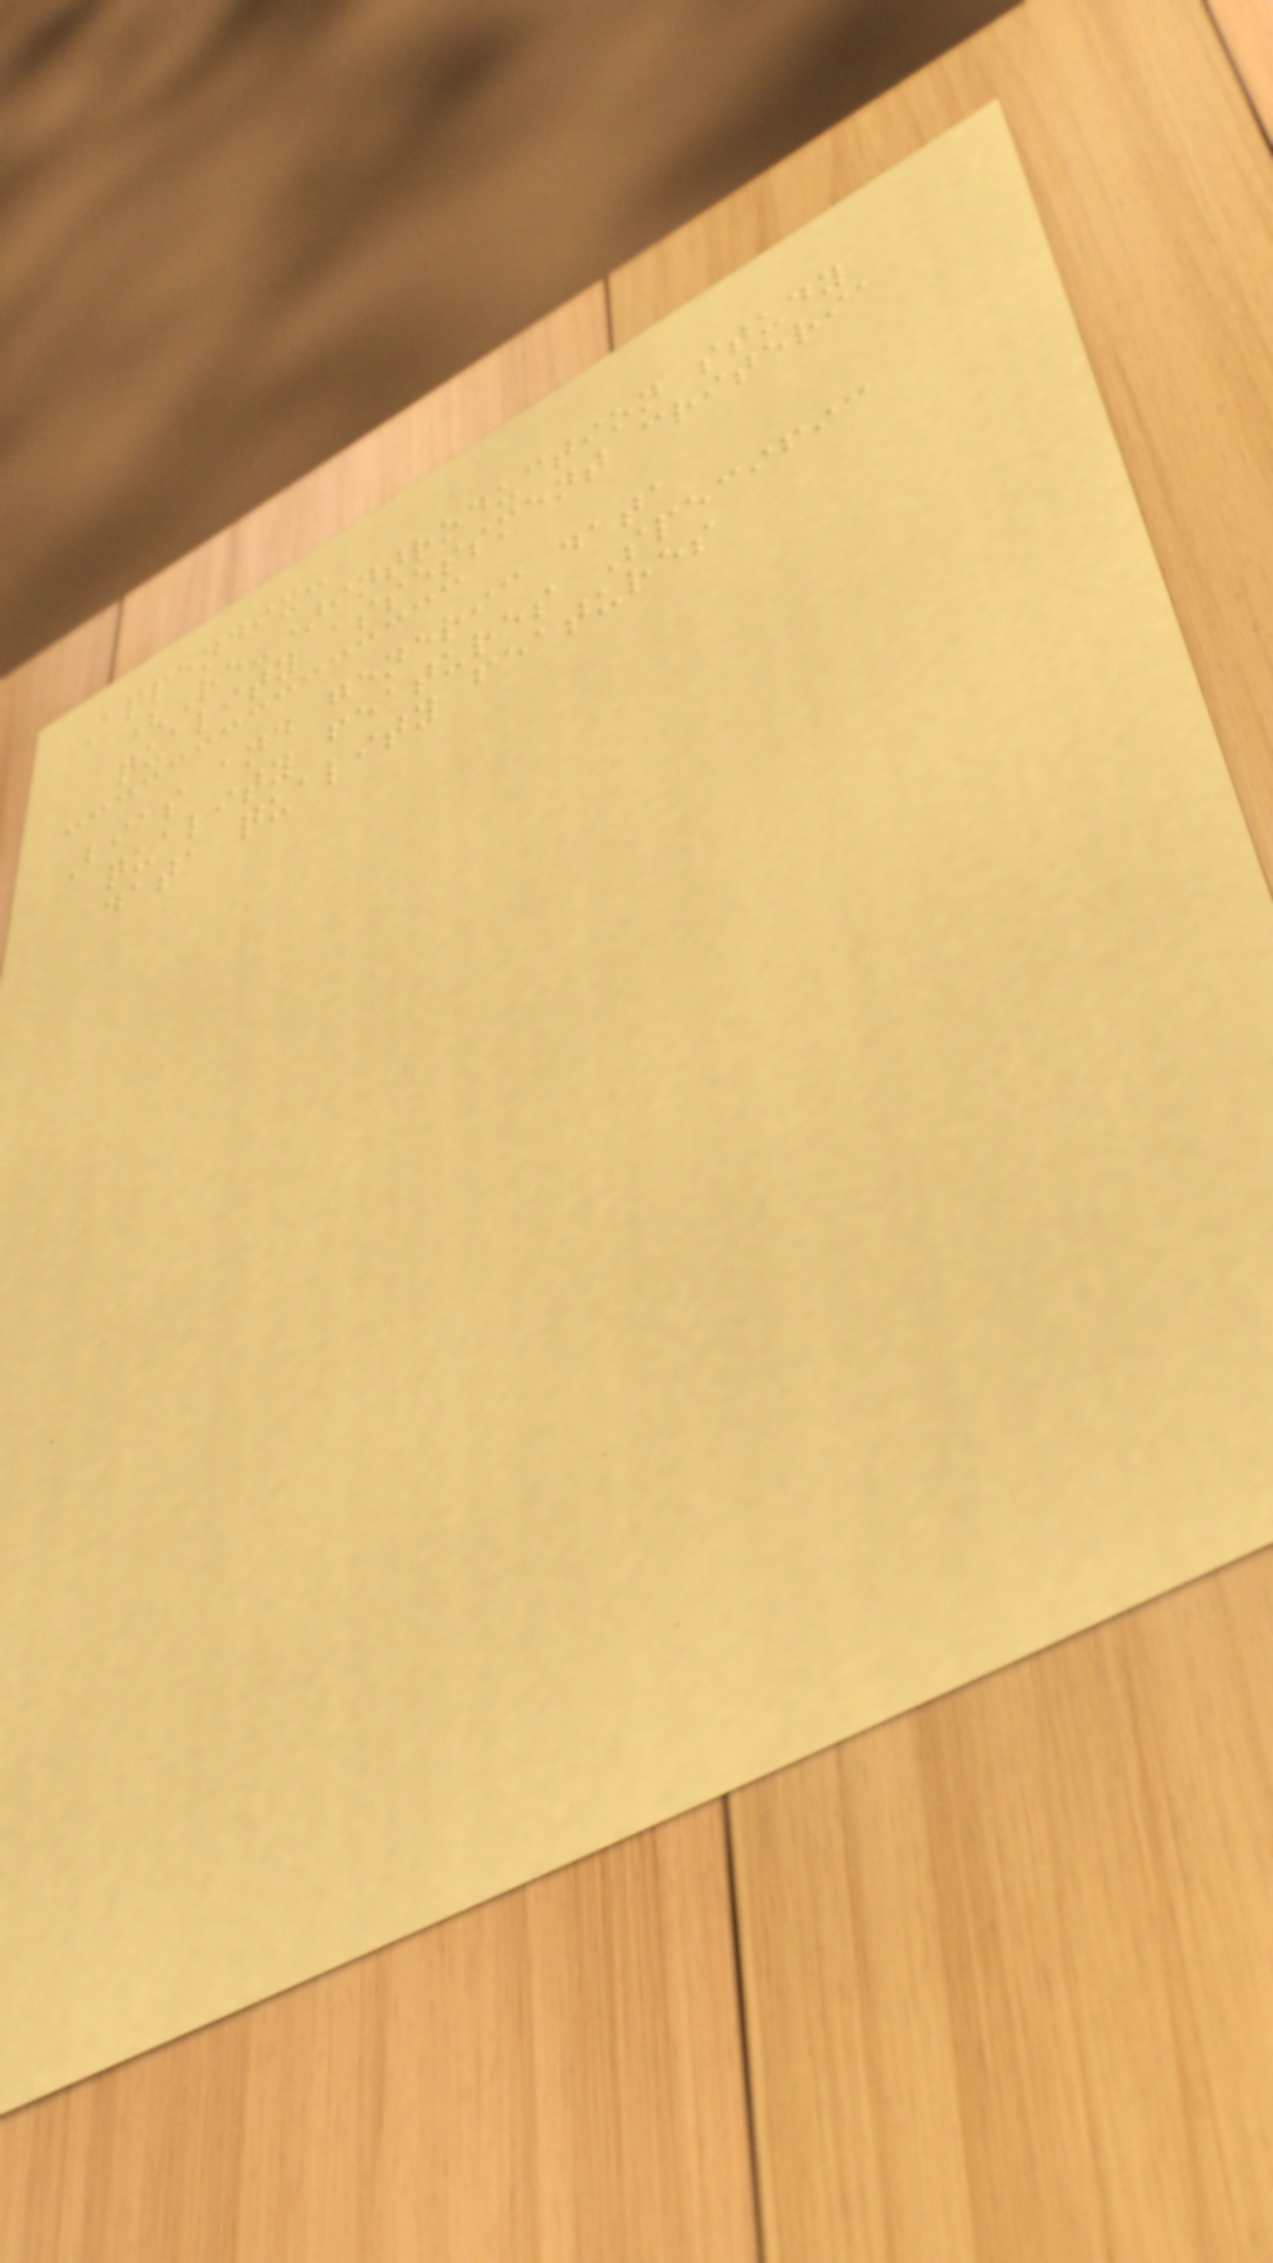Appendix:
(Re-)introduction study
quality assessment criteria
Bias and generic data
quality features Specific
data quality features
